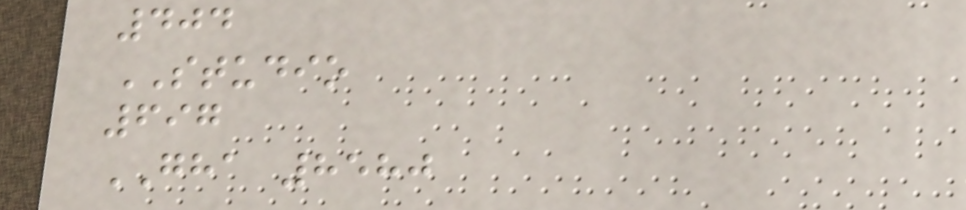404
STUDIO
697
GHA 8580
